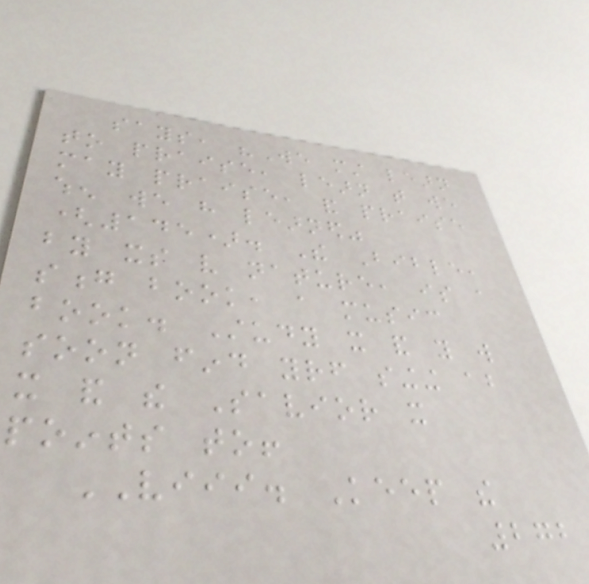says, "We must learn
to praise, learn that we
may praise, and praise
when we have learned"
(145). The Bible,
by its very nature, is a
song book, a music
book. Study it and you will
soon find yourself singing about
it and the Savior it
points to!
VIII. Keep the
272
